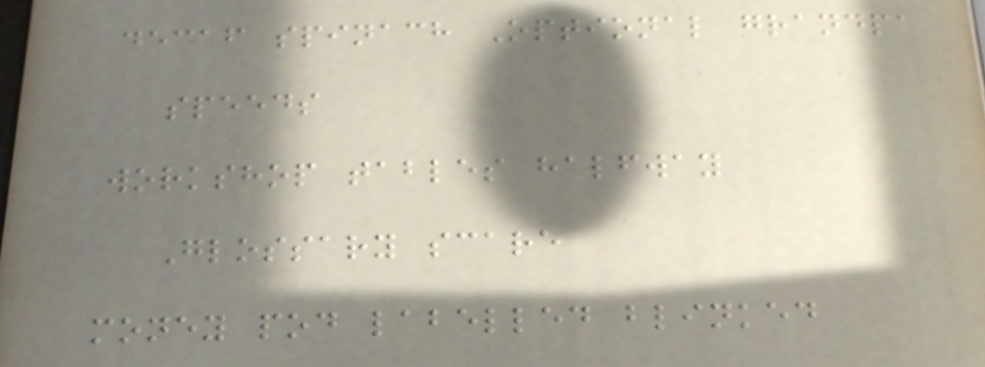decaf spinach Optional grandpa
speeds
workshop tables halfway
Glossary scare
money pod labelled blinked
